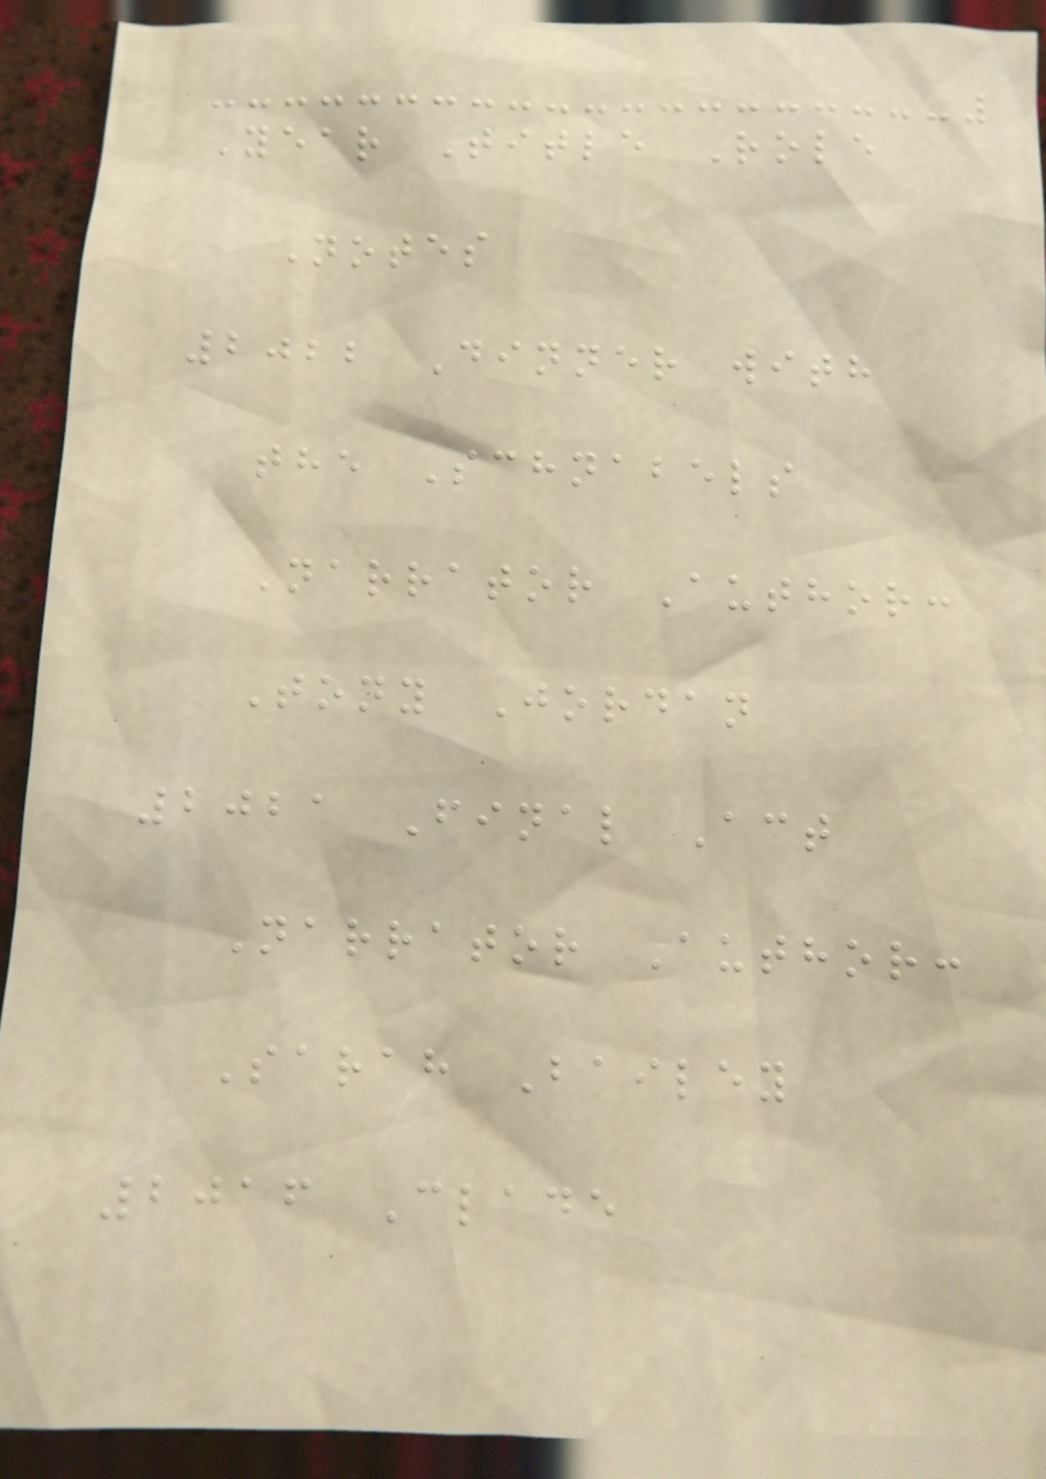Year Title Role
Notes
2022 Dinner with
the Schnabels
Narrator Author:
Tony Jordan
2021 Final Act
Narrator Author:
Sarah Bailey
2016 Clade
